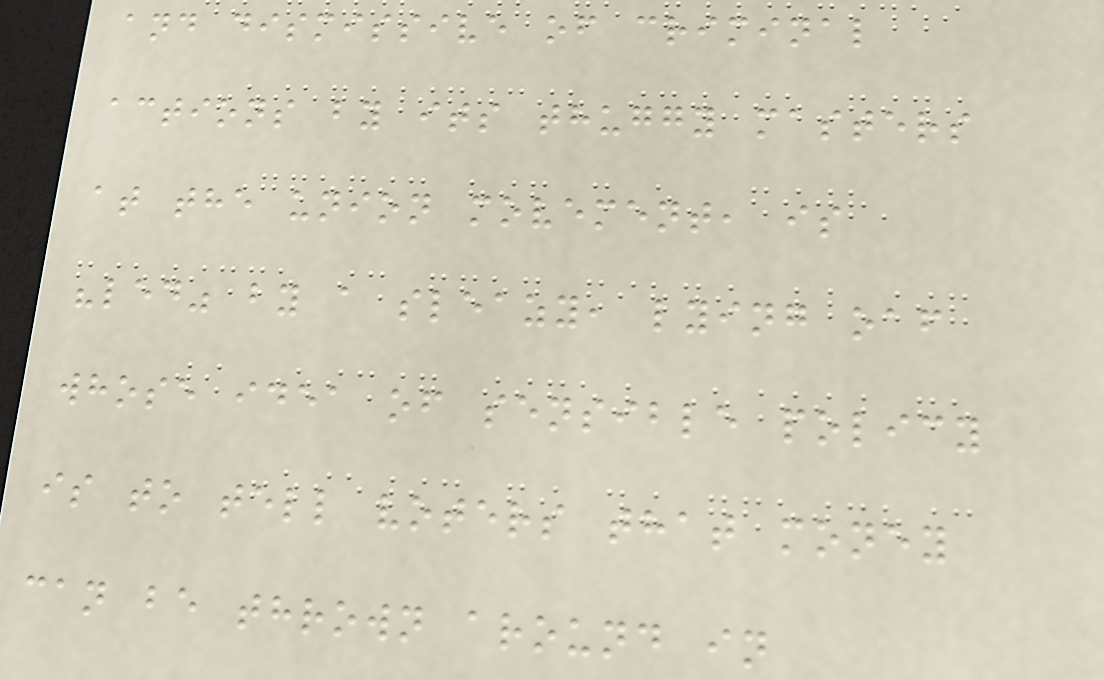and dismissive of criminal
actions by its thuggy masters
at the union movement, is
"led" by a sleazy, lying oaf
whose idea of sensible policy
is to tell voters that money
can be thrown around in
